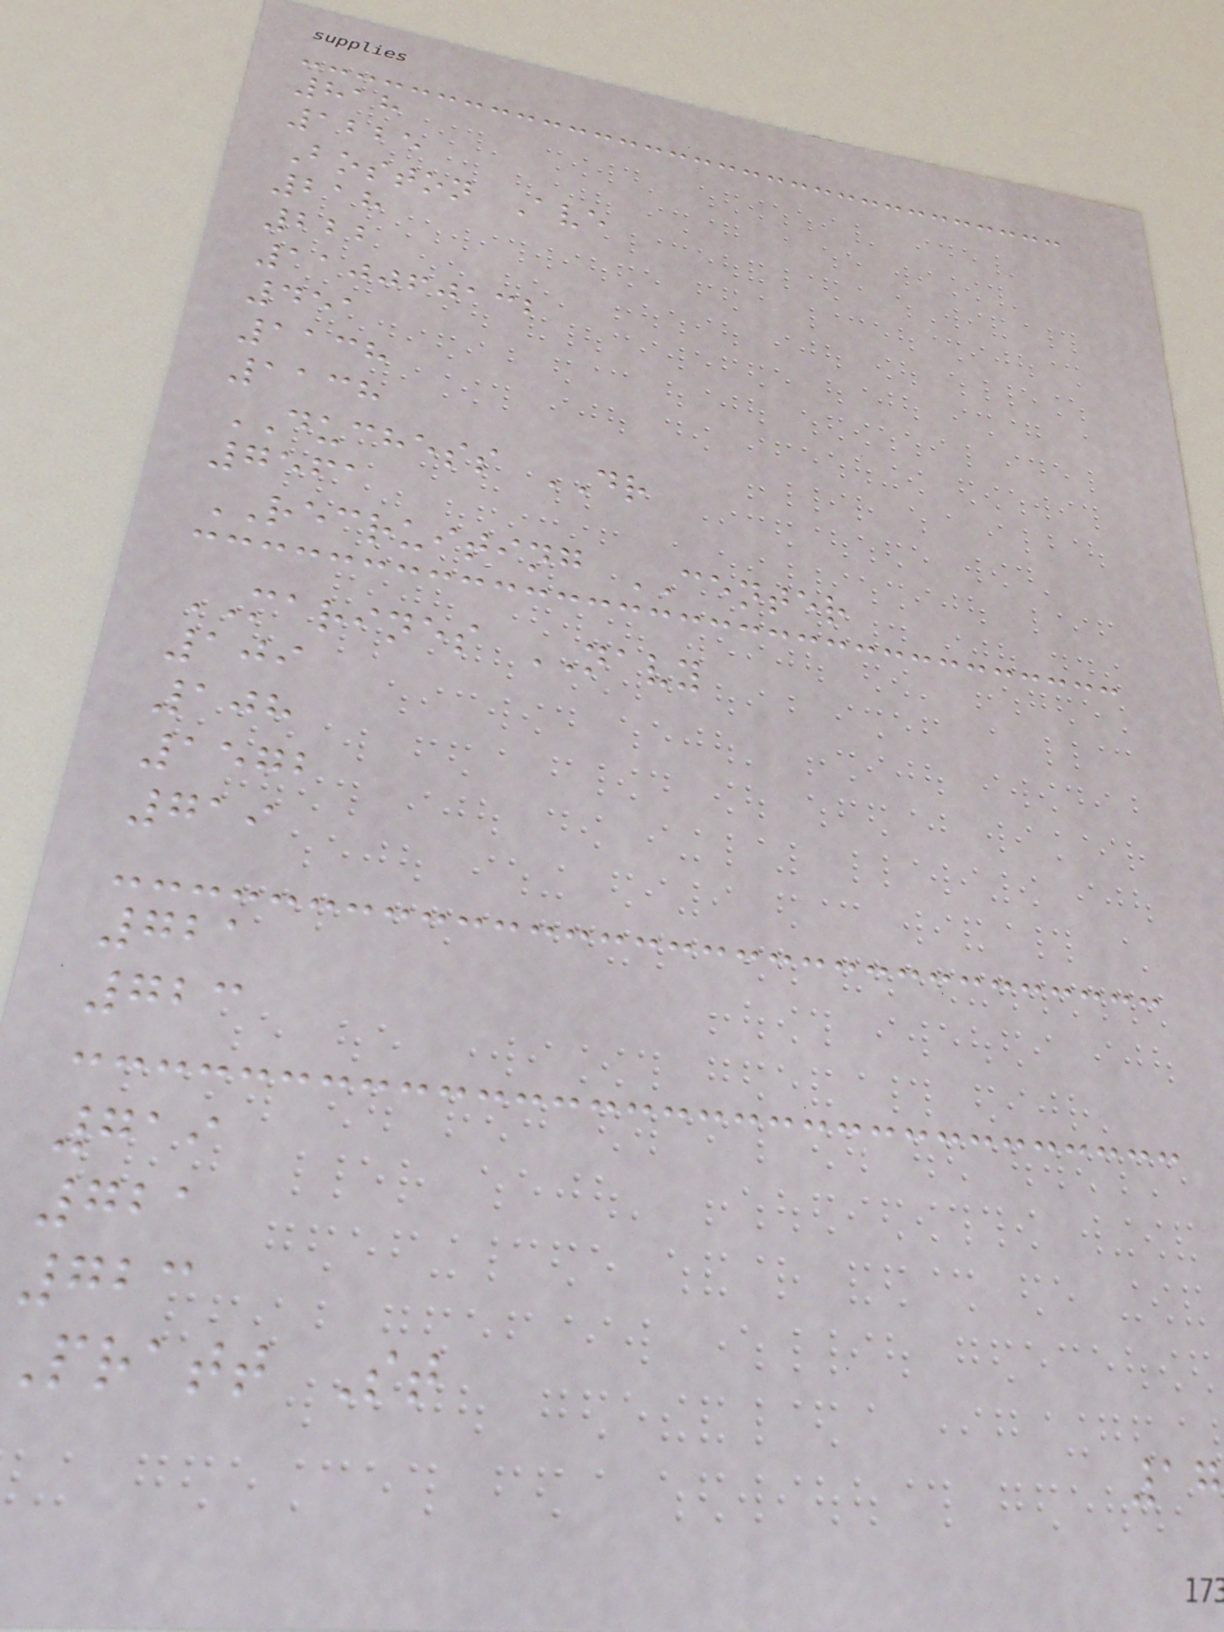818
1225
Boston Ave
218
222
110060132
451
1138
1138
DUCHESS DR
7561
RECRUITING CENTER
MARINES NAVY
109
108
1572
719
721
723
719
721
723
pratt St
17
